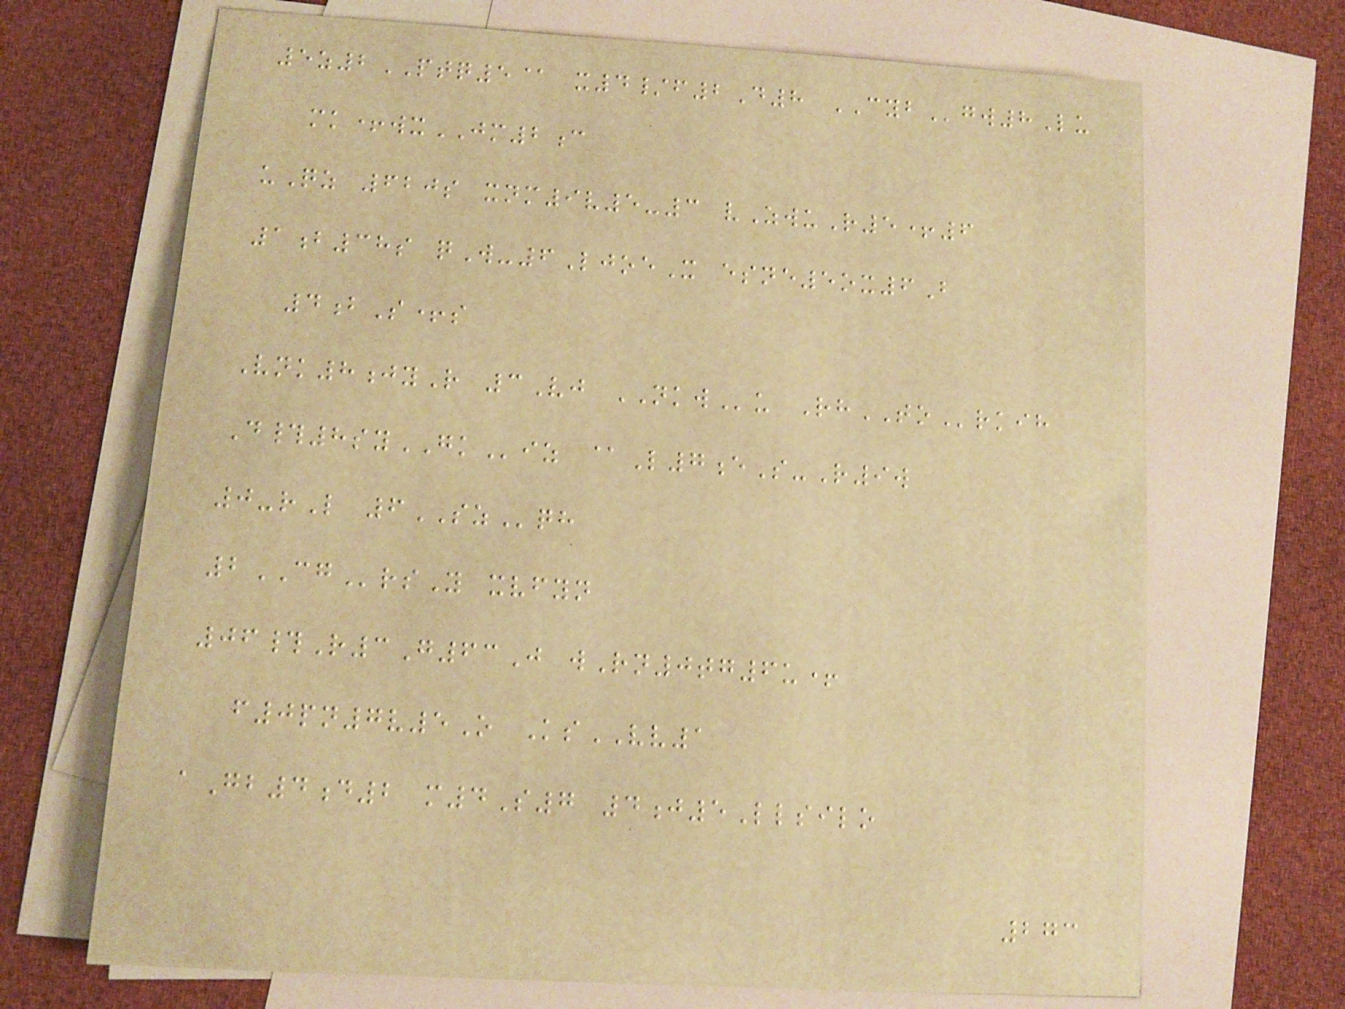5z2PTQ5@ x4/f2D8 CYBgw8Lu
mk+wxJM2c
uQz 620s xnm9v5-3 vZwuR5+6
1b38s qW-6LjoeX esne5ox6B
4bS+s
Vnk8jyR 3Vj NKWu RhTOrkih
D#8syGKiz @L7eS-R9w
0-rL 6SZqh
2CGrsY xvfyn
06#R3G63J wRn0tg6u+
f0pn7v5O KsVV1
aGb4d2 m4S7 4j5Llsilo
273
